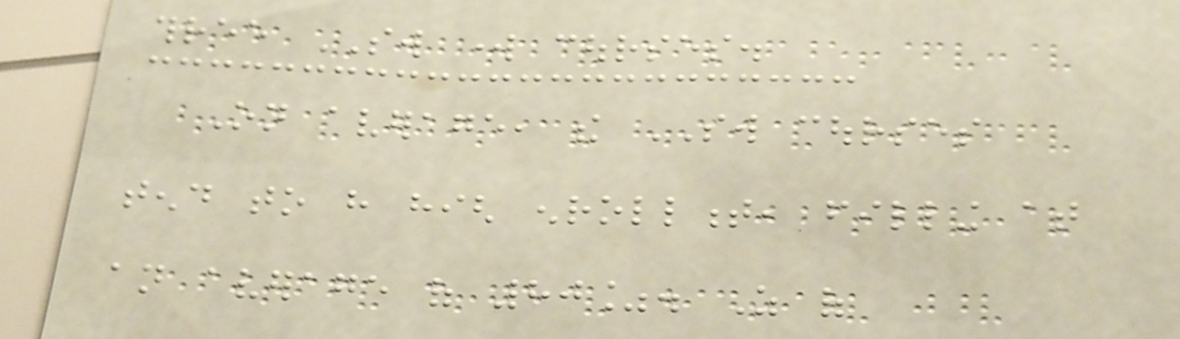three SW work courses.
On average, the SW courses
tend to have high enrollment, filling at
an average of 80%. As of
